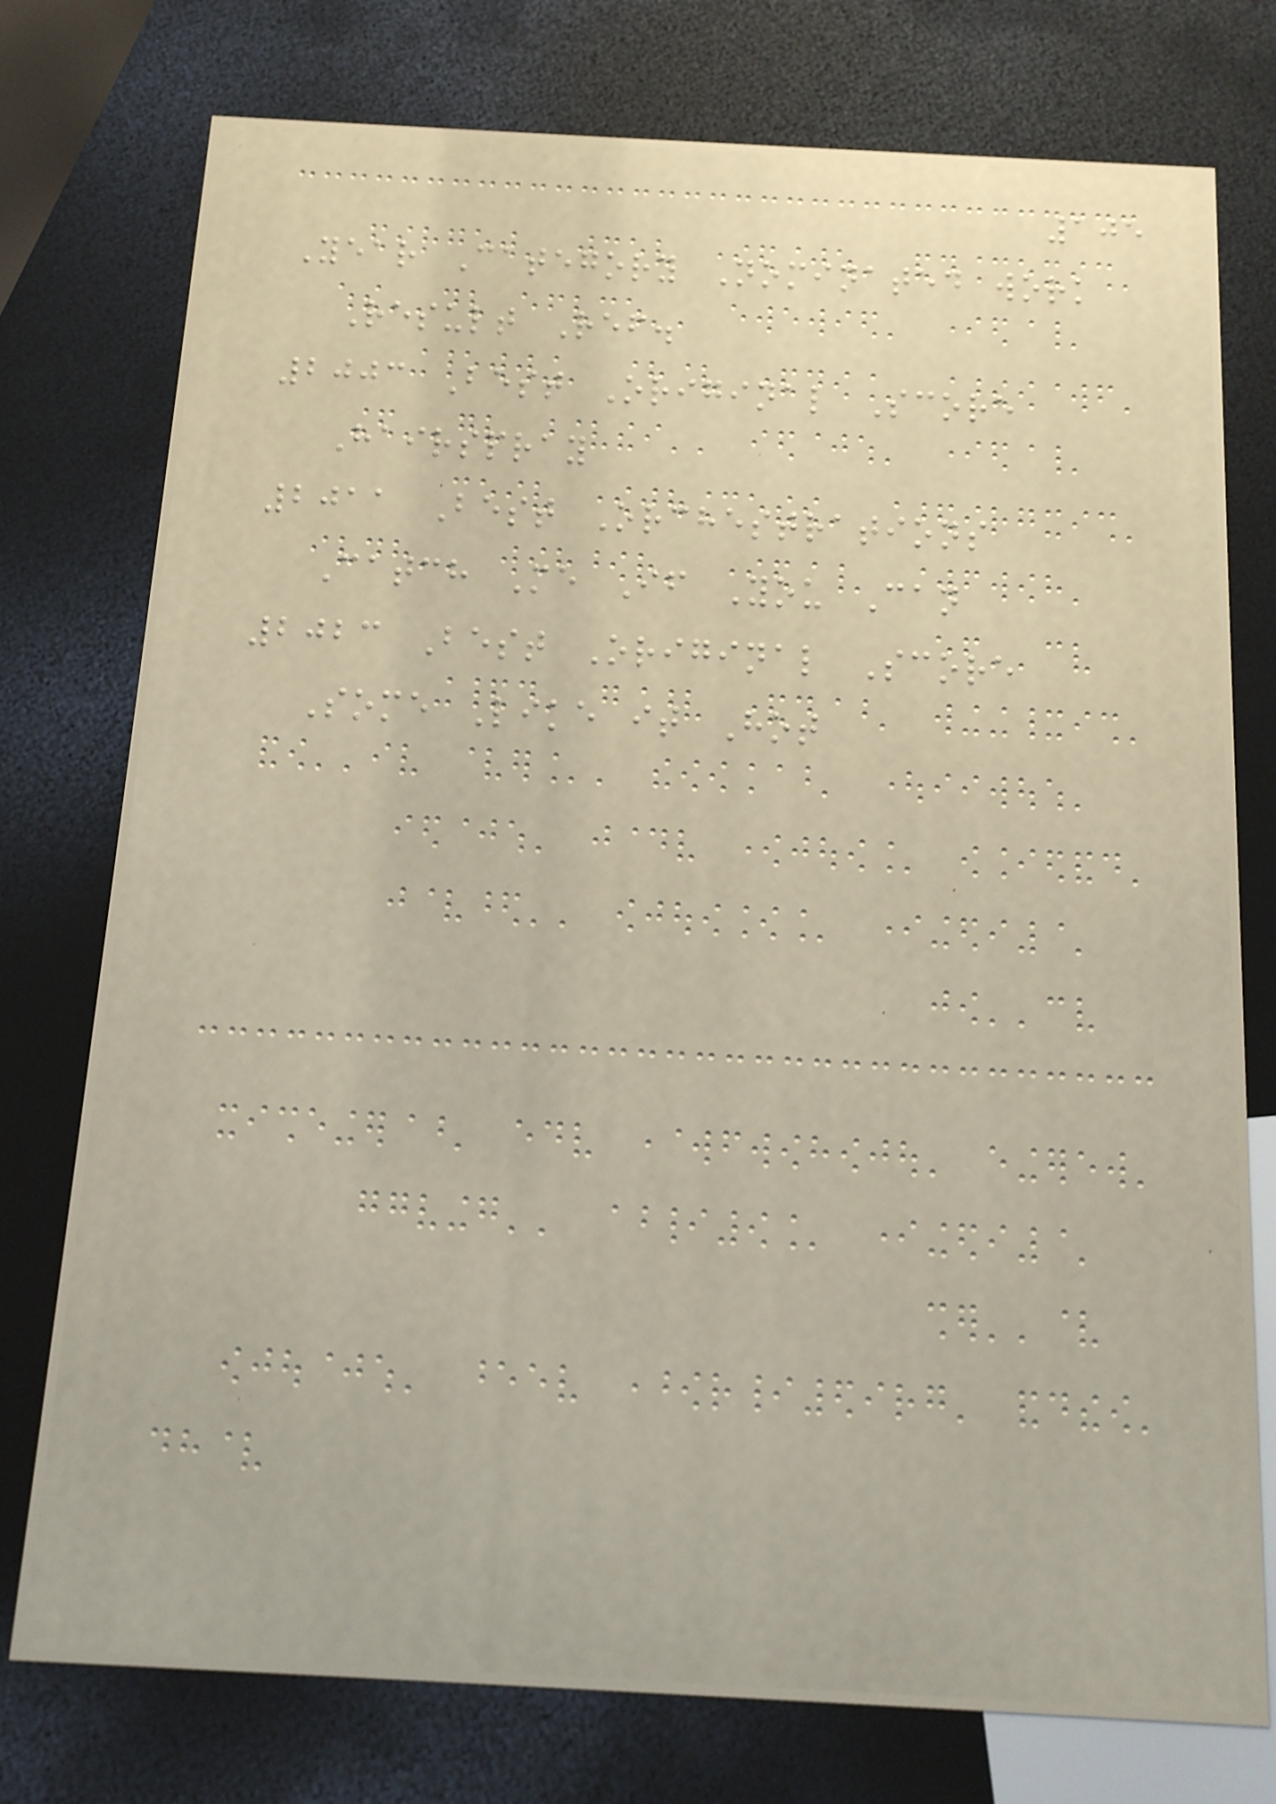105
Year Category Nominated work
Result Ref.
2003 Best Original Score
Hairspray
2011 Best Orchestrations
Catch Me If You Can
2023 Best Original Score
Some Like it Hot
